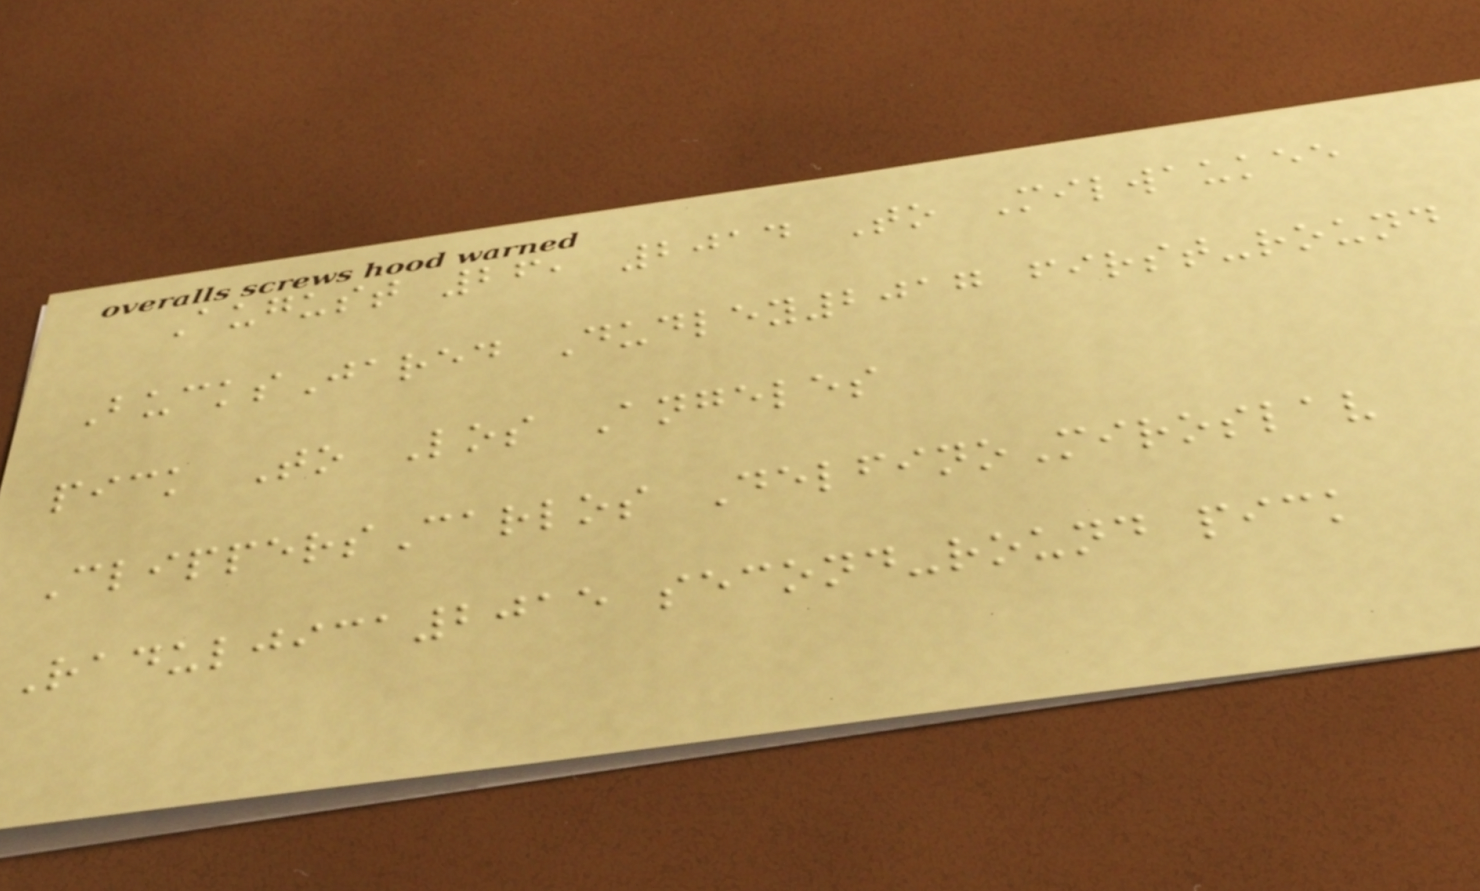August 26, 2014 To Milwaukee
BucksJared Dudley2017 first-round
pick To Los Angeles
ClippersCarlos DelfinoMiroslav
Raduljica2015 second-round pick
